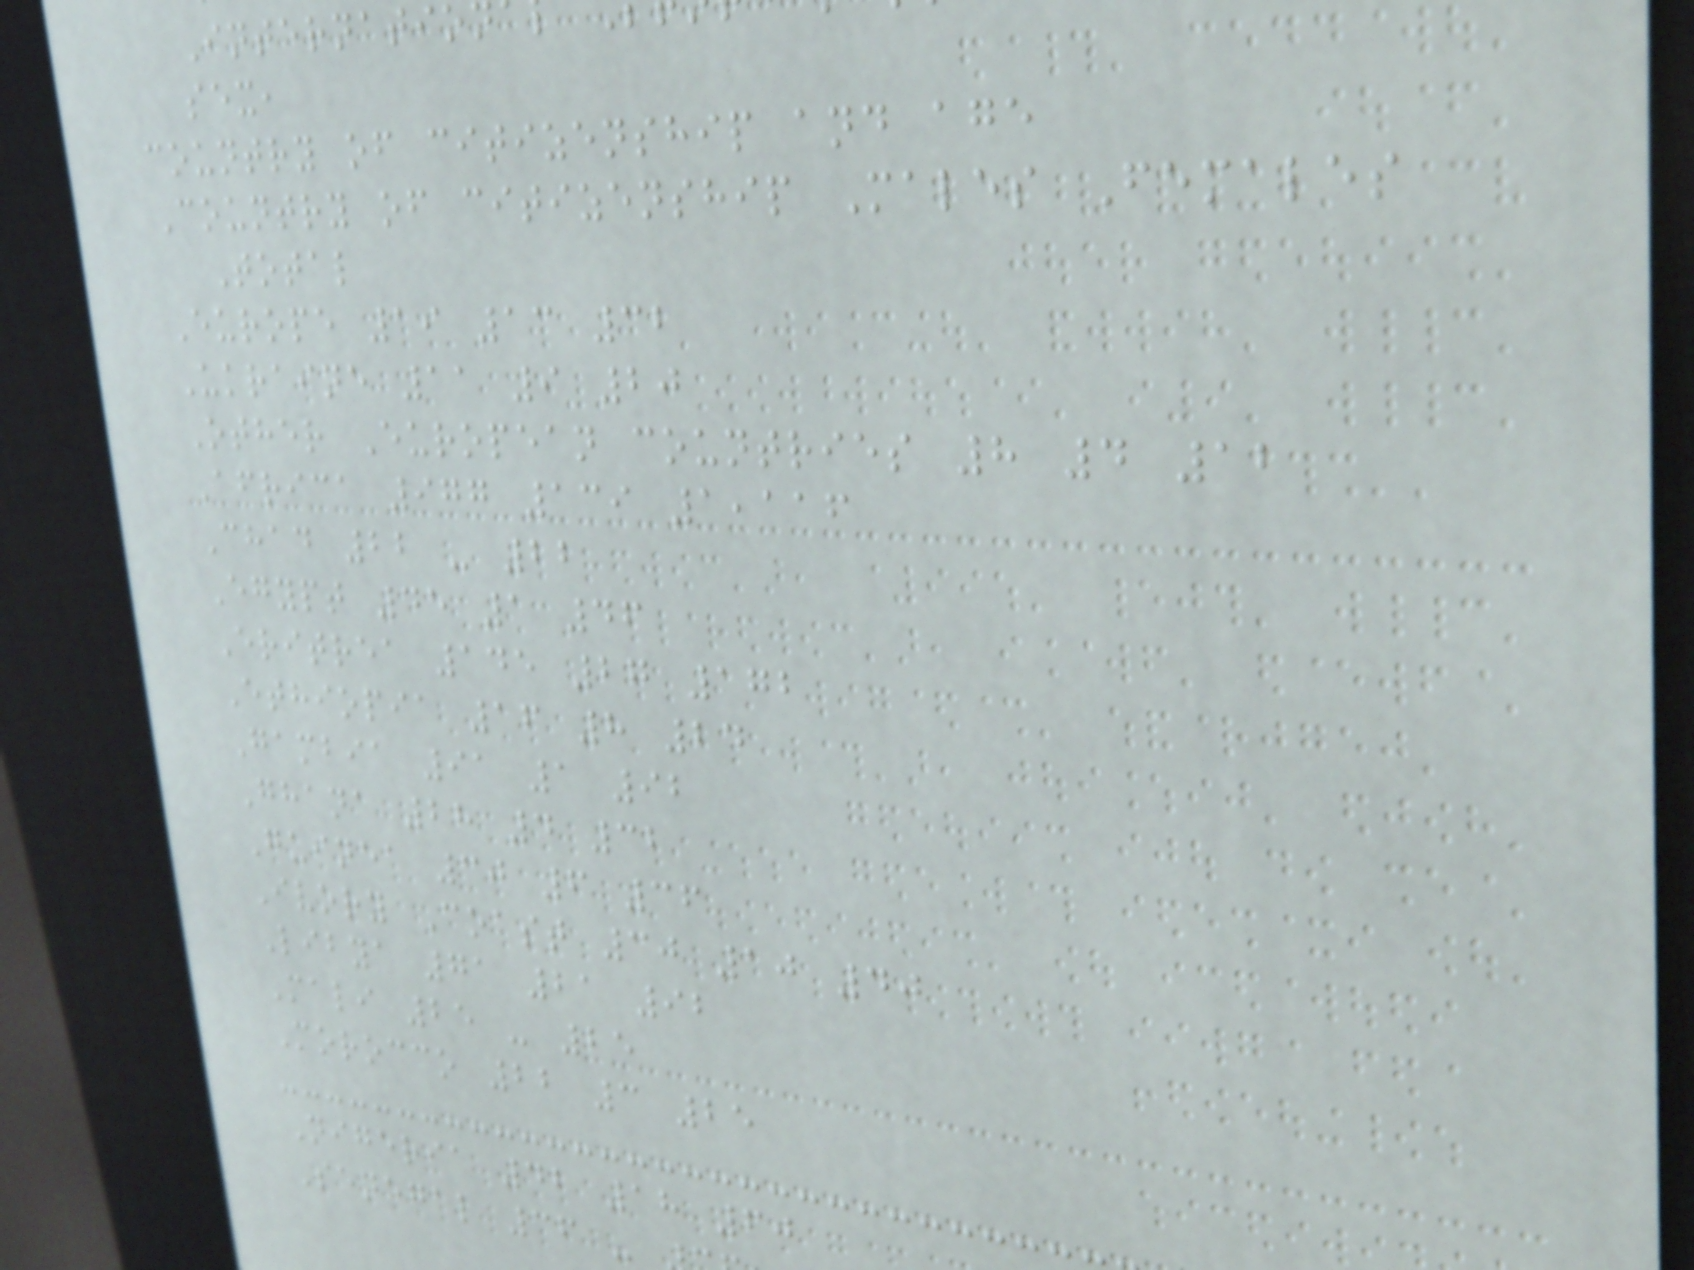Internatio
sex,
country of citizenship and age
Country of citizenship Males Females
Total
Europe 19 13 32
Ukraine 11 9 20
Other European countries 8 4 12
Africa 977 139 1,116
Chad 22 - 22
Egypt 45 1 46
Eritrea 145 27 172
Ethiopia 16 8 24
Gambia 91 1 92
Ghana 28 4 32
Guinea 30 6 36
Ivory Coast 30 10 40
Libya 71 21 92
Mali 25 - 25
Morocco 22 3 25
Nigeria 42 18 60
Senegal 36 -
